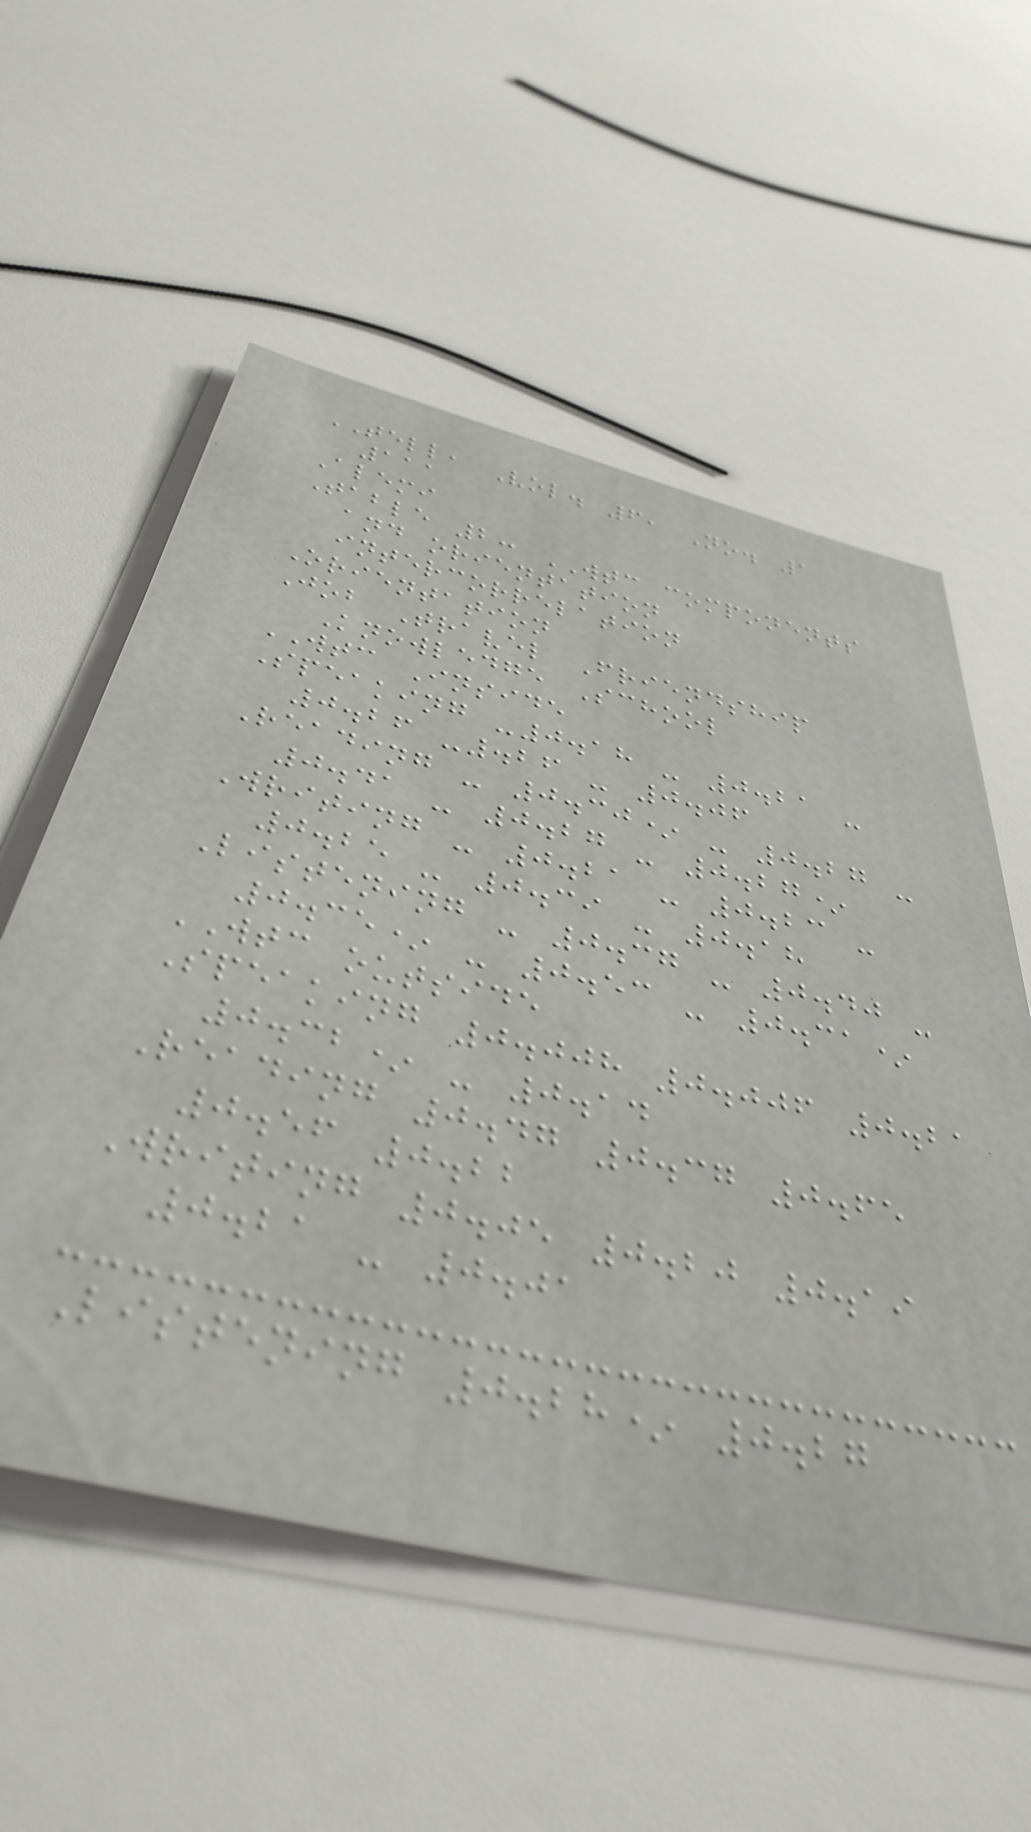TELL, Vol. 6, No. 1
111
Alemi
Table 2: WTC components
and orientation
intercorrelation
Orientation
Job Travel Friendship
Knowledge School
WTC Inside
Speaking -0.18 - 0.21 -
0.26 -.26 - 0.06
Reading - 0.30* - 0.27 -
0.41 - 0.27 - 0.27*
Writing - 0.21 - 0.23 -
0.25 - 0.39 - 0.18
Listening - 0.37 - 0.40 -
0.35* - 0.53 - 0.31*
WTC outside
Speaking 0.008 0.006 0.21
0.32* - 0.14
Reading 0.47 0.37 0.65
0.56 0.22
Writing 0.05 0.20 0.19
0.21 - 0.01
Listening 0.28* 0.27
